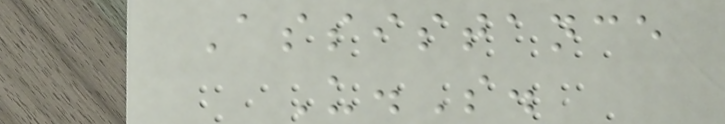Assistance
U.S.
